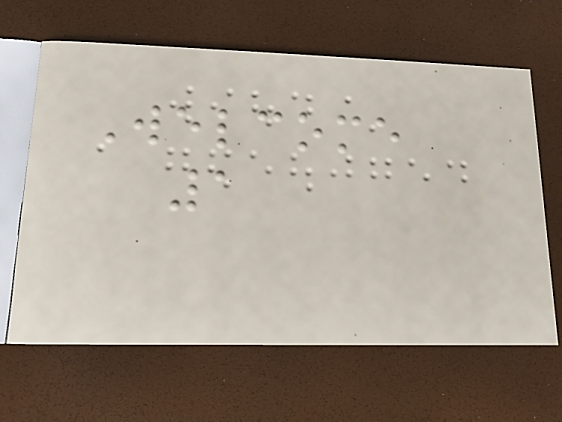Welcome
1
